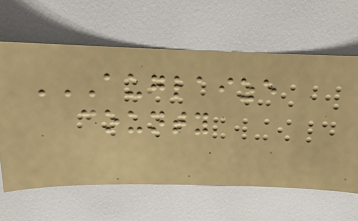AUGLAIZE
COUNTY
